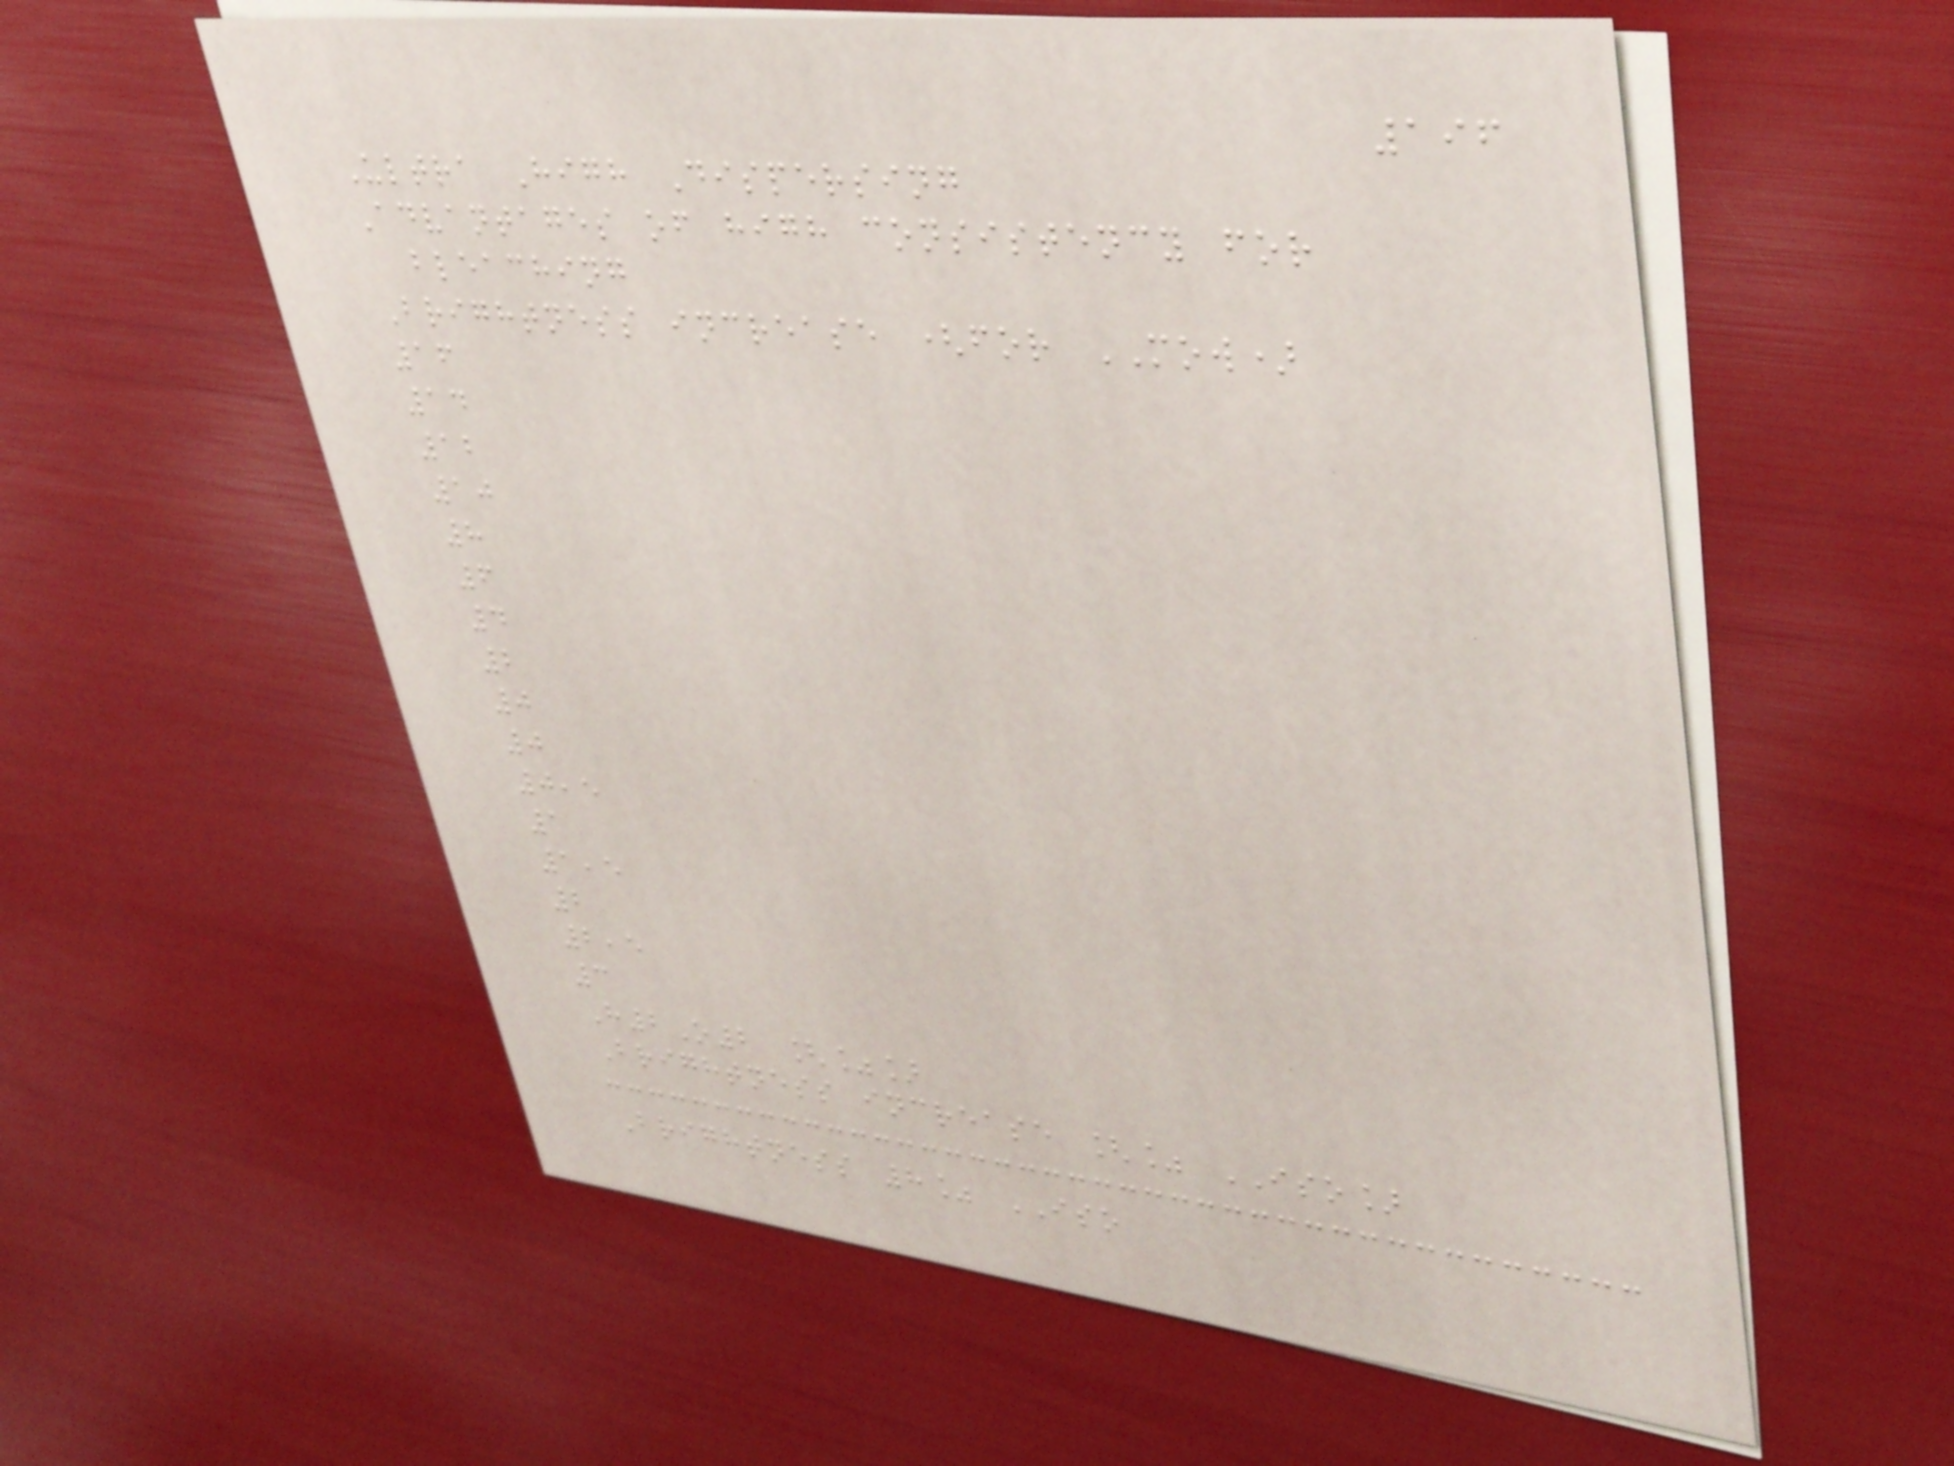196
Ultra High Dispersing
Advantages of high consistency for
bleaching
Brightness increase (for MOW)
16
14
12
10
8
6
4
2
0
0
0,5
1
1,5
2
2,5
3
H2O2 [%]
Brightness increase [% ISO]
Brightness 8% ISO
